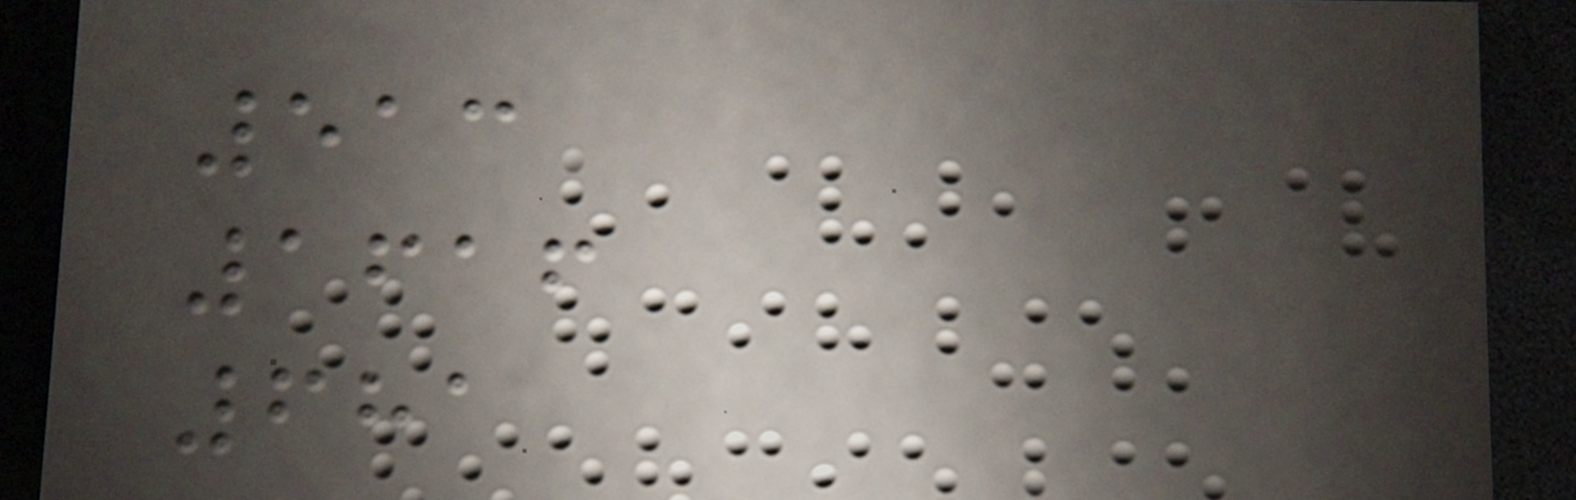513
1616
681
